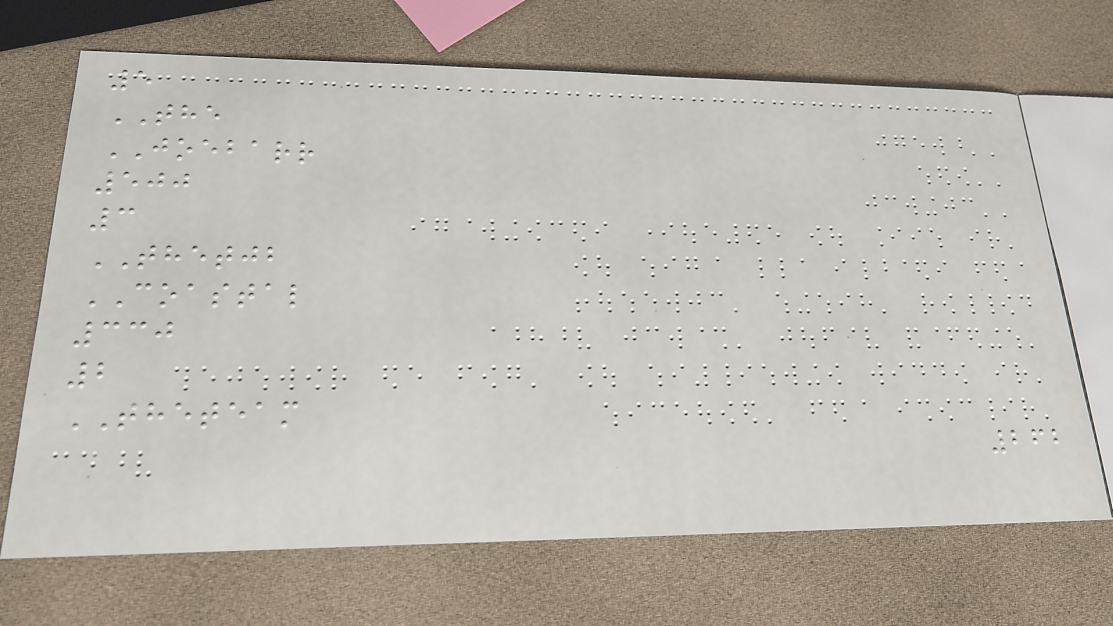5
THE
JOEBARR
500
3
THETJB
COASTAL
330
2
THETEAM
262
